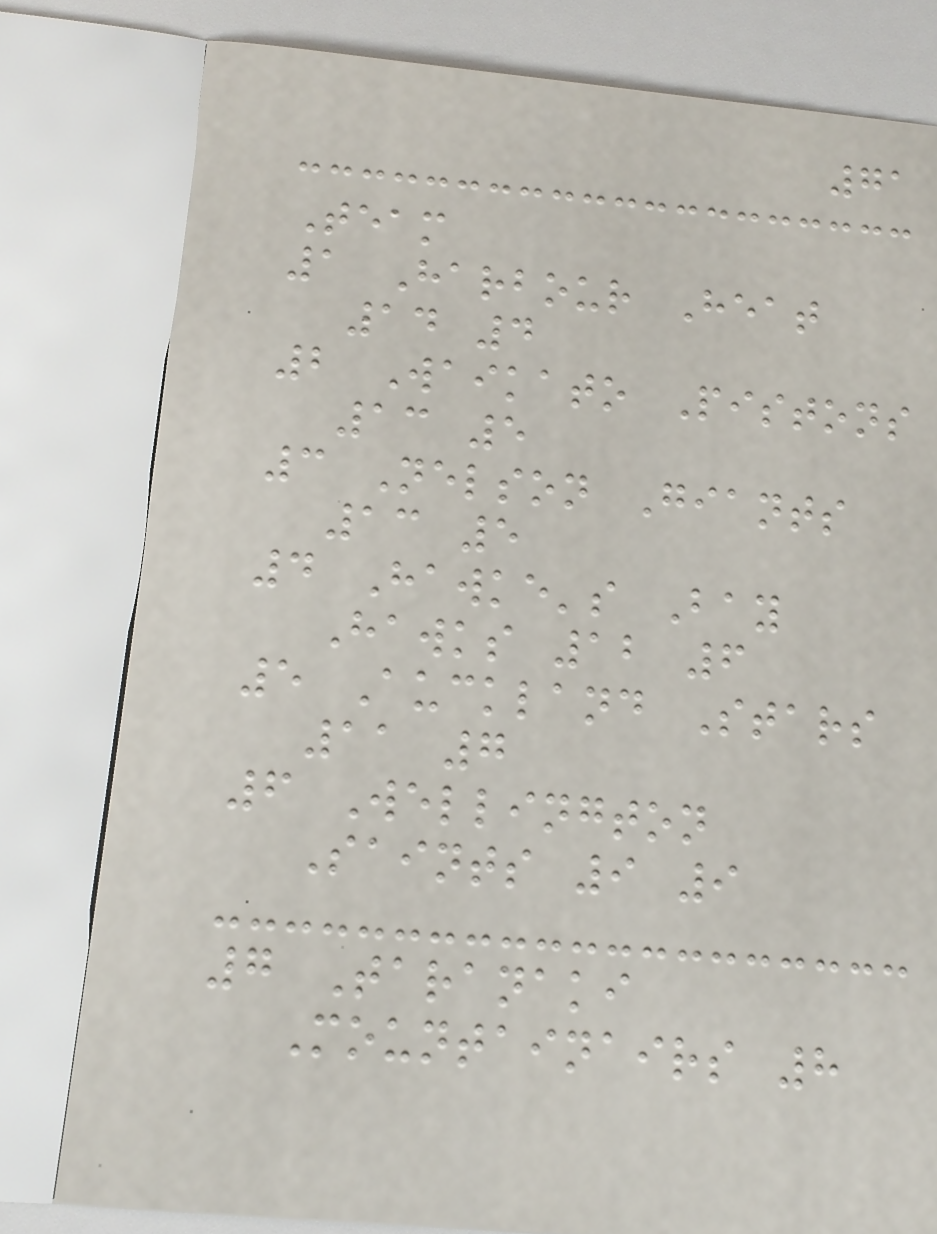71
Team
1 Harbour Heat
14 4
2 Waikato Pistons
13 5
3 Nelson Giants
13 5
4 Hawke's Bay
Hawks 12 6
5 Auckland Stars
11 7
6 Wellington
Saints 9 9
7 Taranaki
Mountainairs 8
